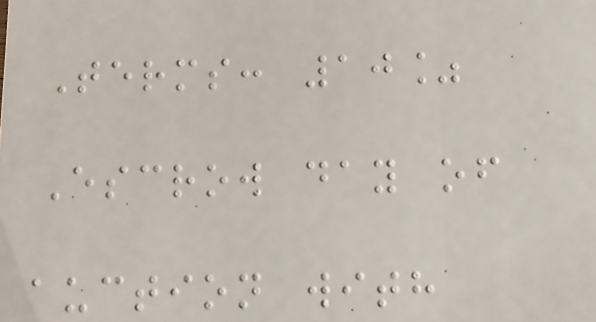Terms: 10%
Escrow day of
auction with
